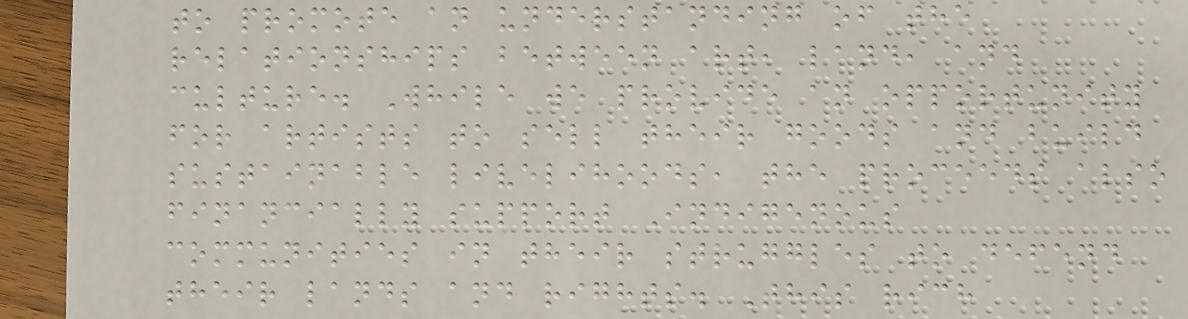to promote an understanding of the
relationships between art, land, and
culture. While we provide an opportunity
for artists to sell their goods and build
sustainable livelihoods, the proceeds also
financially support Indigenous
communities in their struggles to defend
their lands and rights. This rich
